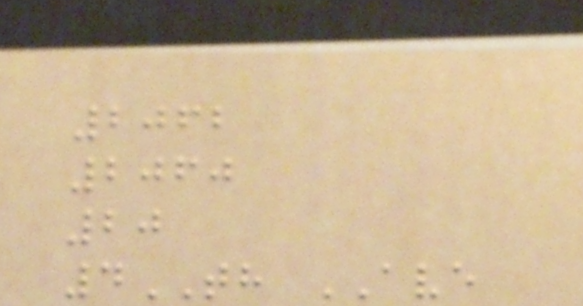2062
2060
20
4TH AVE
